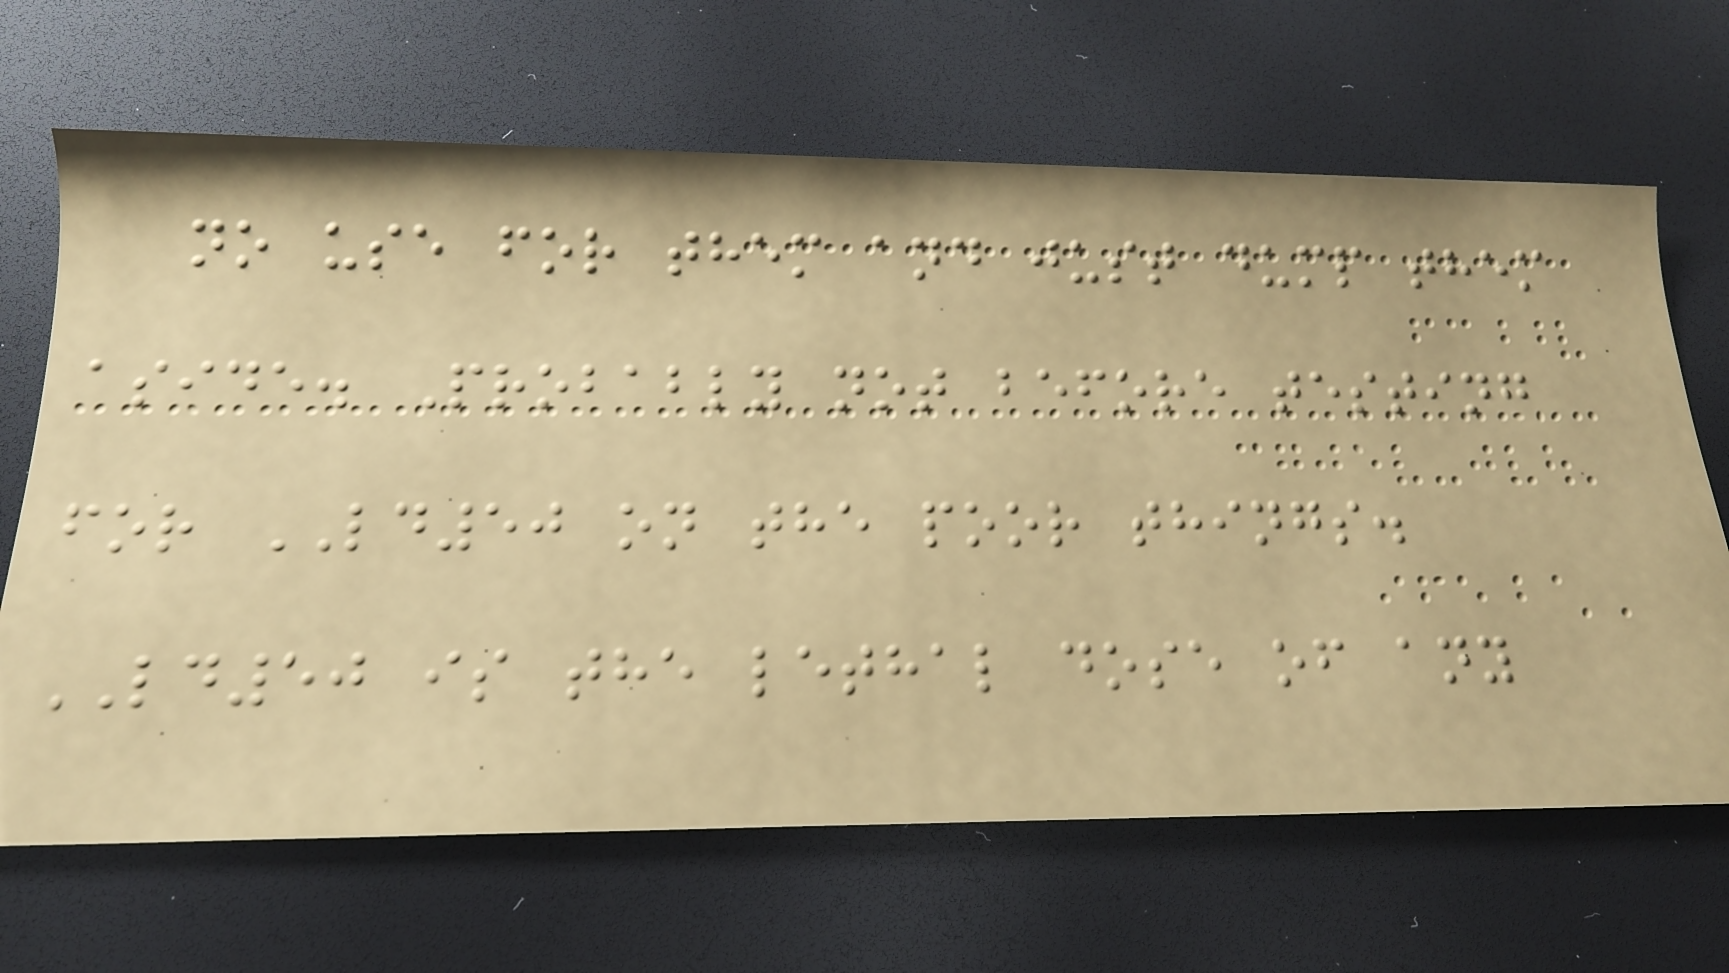no use for them and just dump them
aside. Probably not before testing
for LD50 on the poor things.
LD50 is the lethal dose of any
